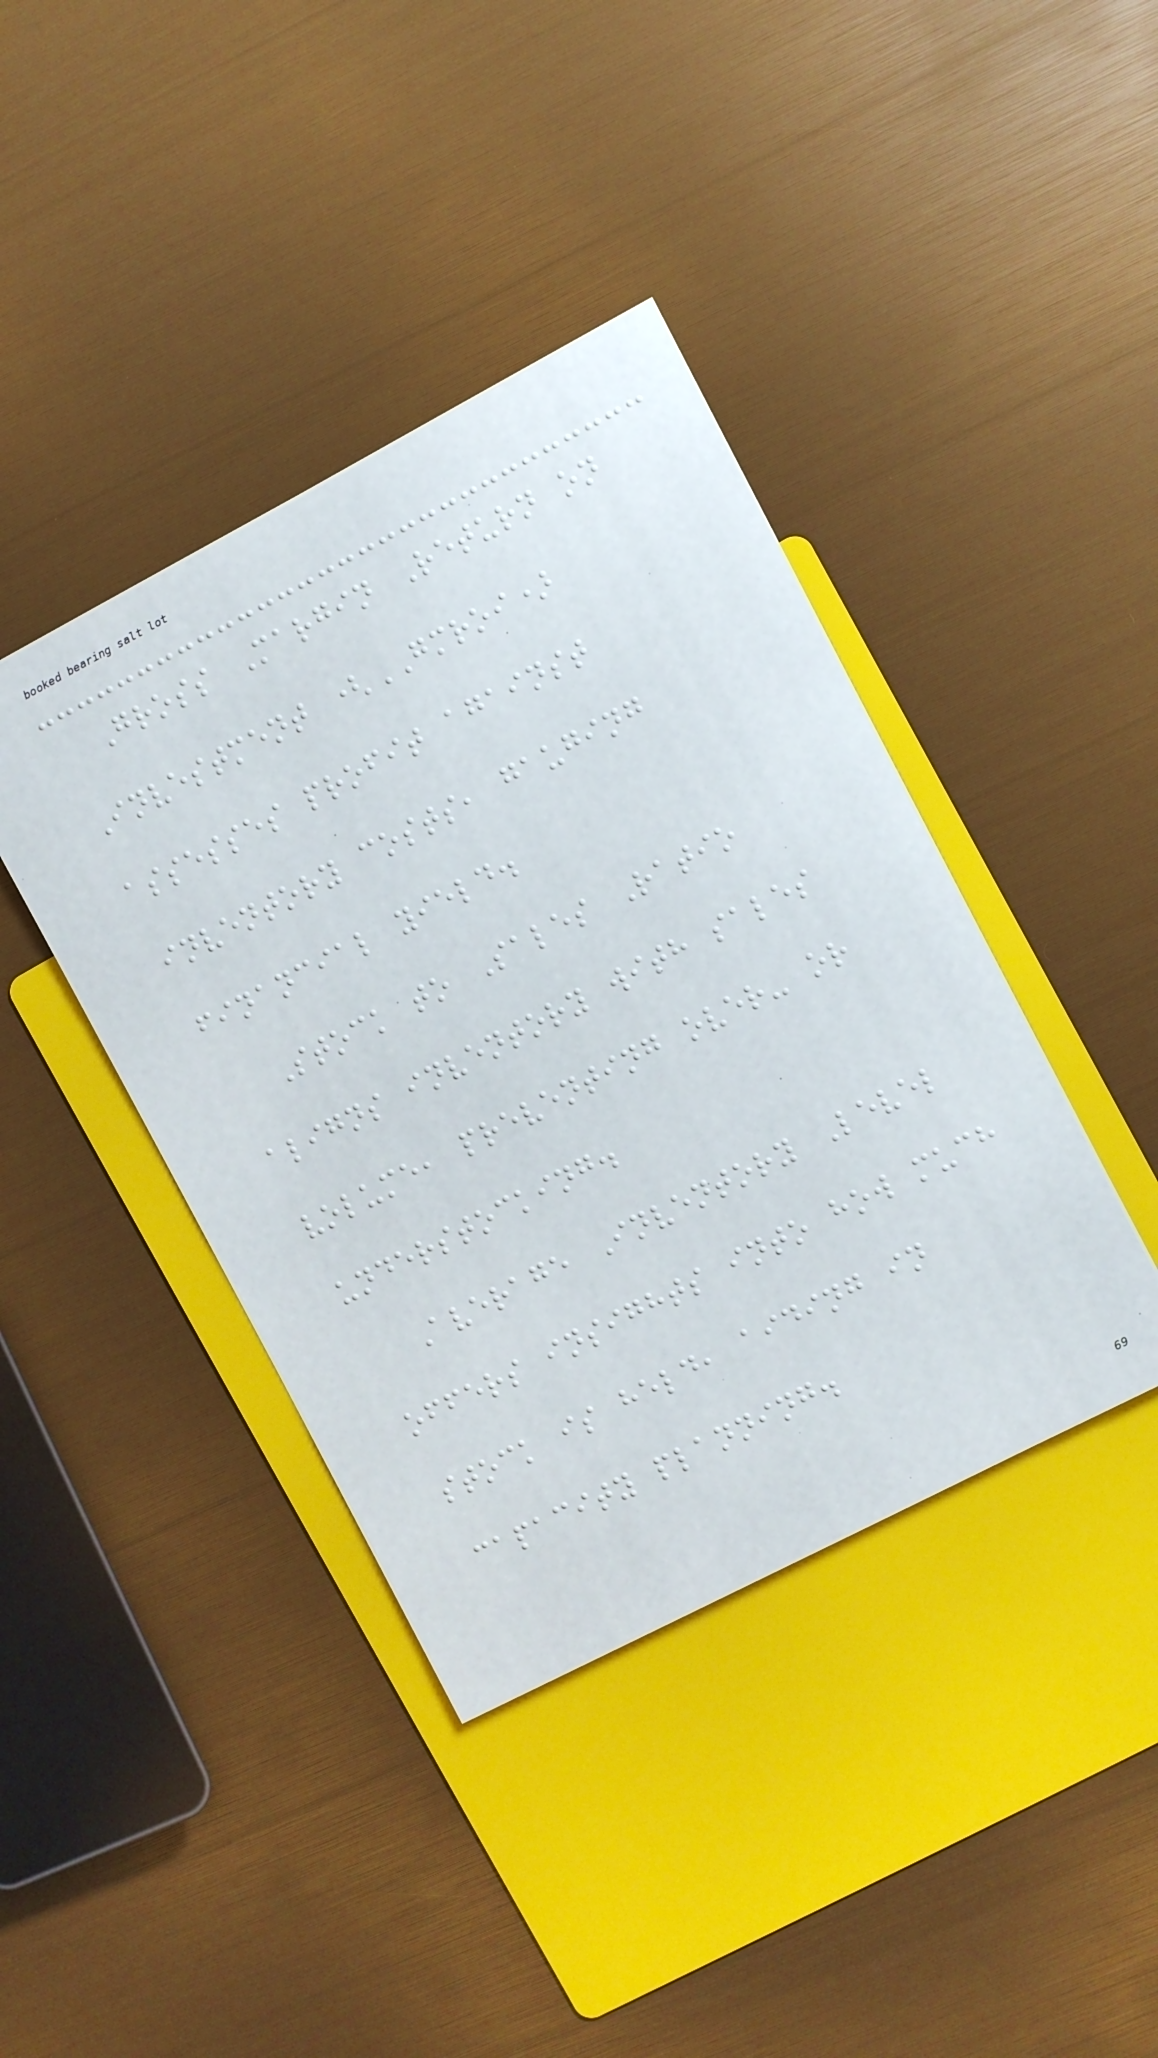Gross Margin Return on
Investment (GMROI)
assesses profit against
inventory costs, gauging
financial yield.
Stock to Sales Ratio
aligns inventory with sales
volume, preventing over- or
understocking.
Average Inventory Level
offers insights into how much
stock is held, aiding in
capacity planning.
